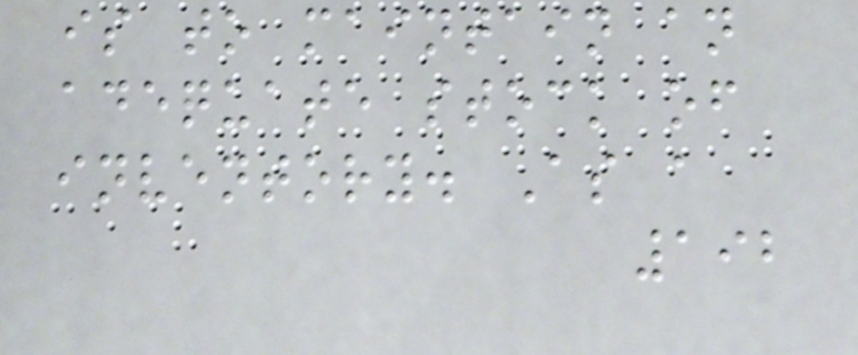is to maintain an
adequate stock of
inventory. As a
192
